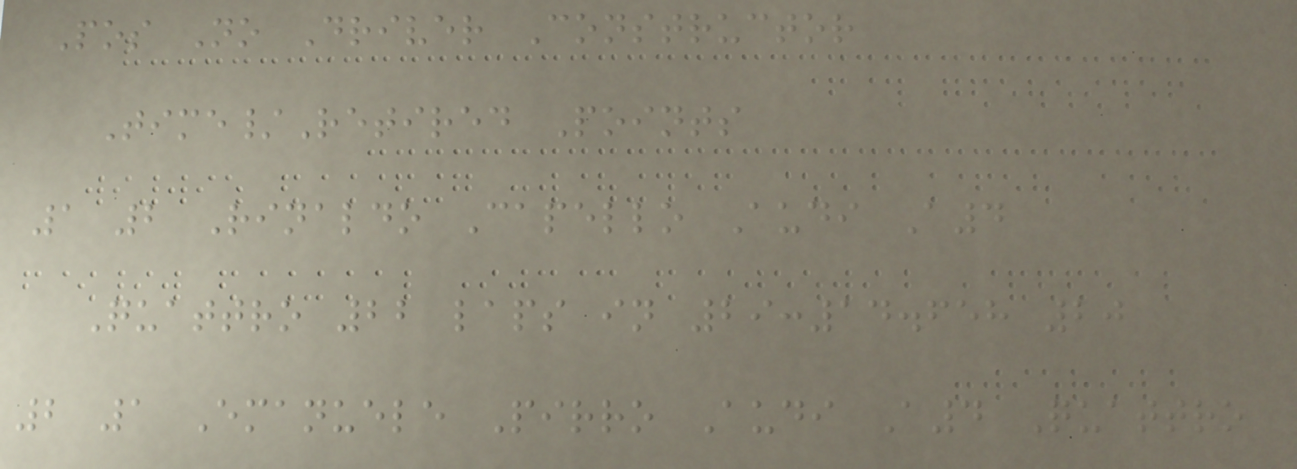Pos No Driver Constructor
Time/Retired Points
1 2 Rinaldo Capello Audi A4
Quattro 22 laps in 29:14.658 20
2 1 Emanuele Pirro Audi A4 Quattro
